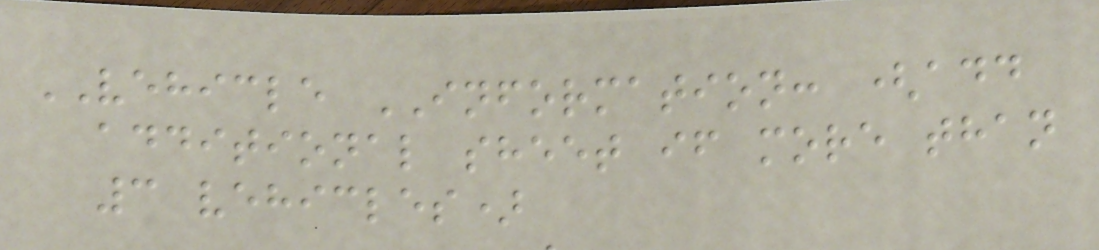VEHICLE INFORMATION: (add
additional sheet if more than
3 vehicles)
